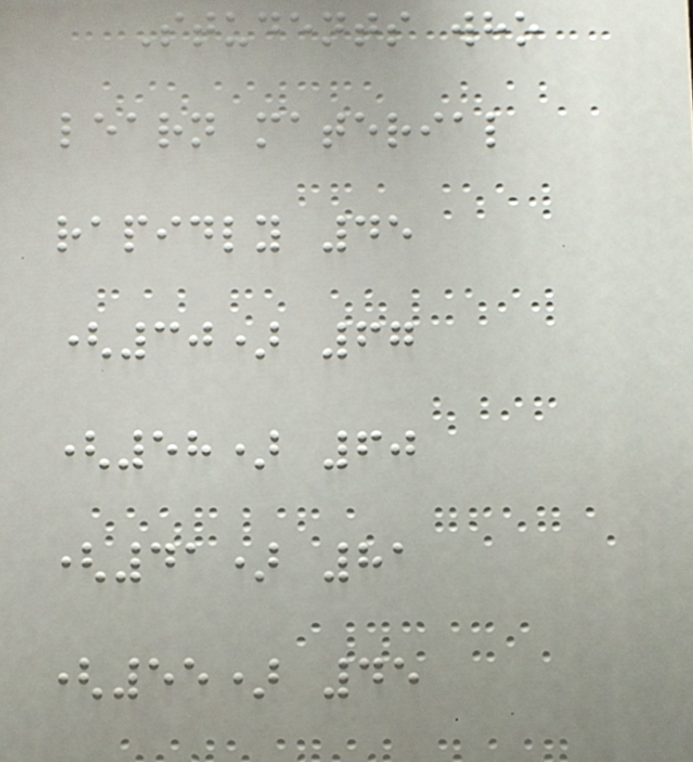Students who
learn material
rapidly 45
(30) 67
(58) 60
(41) 81
(55) 45
